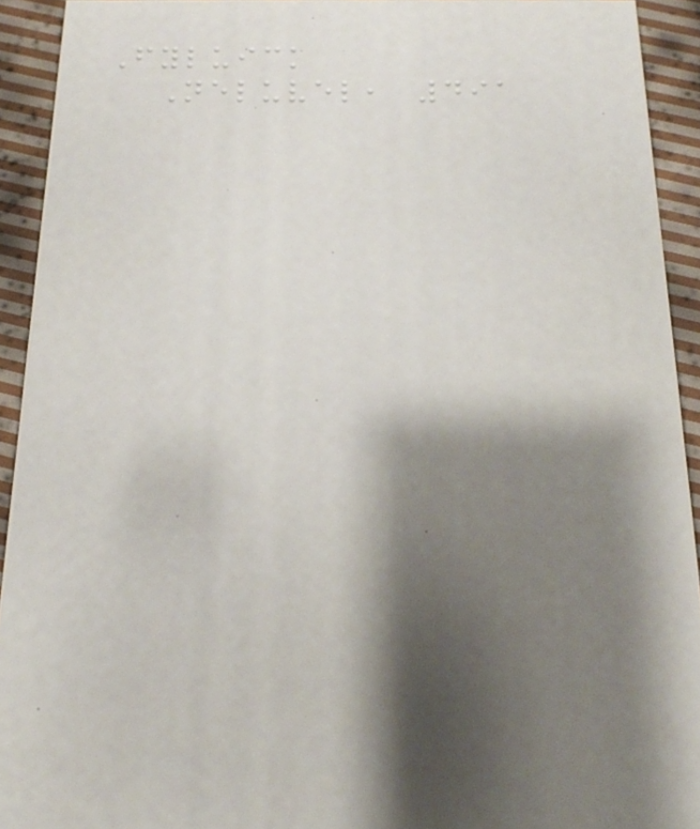Fyluick
Neluvel, 491
